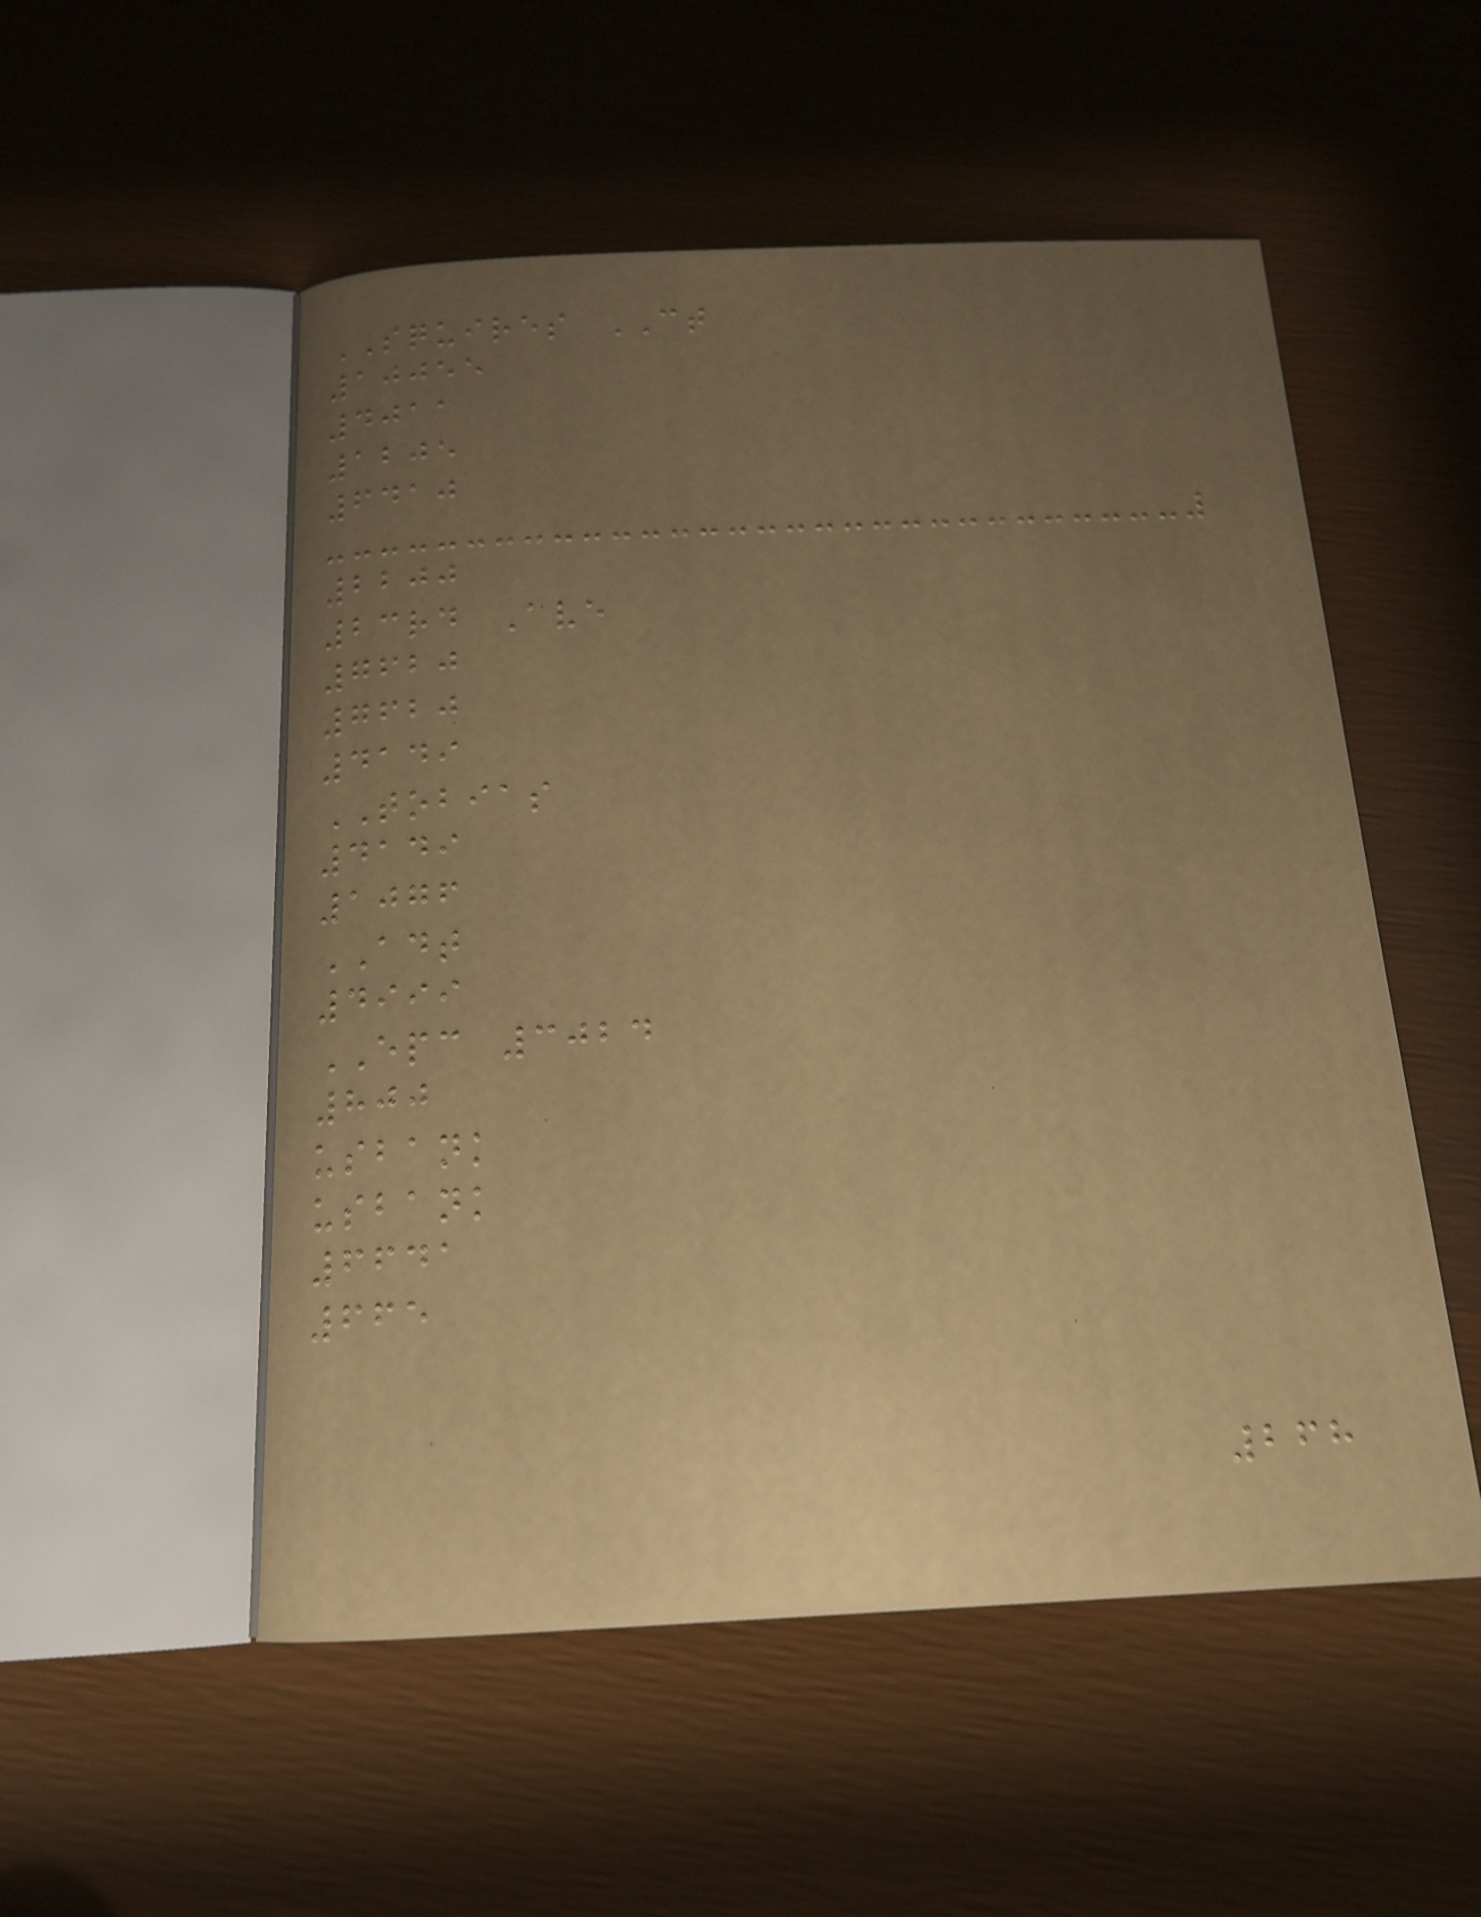SQUIRES CT
10055
4011
1205
6410
2200
23rd Ave
7620
7620
4149
TOBIAS
4149
1076
ADT
4999
EPC 3024
800
usbank
usbank
6641
665
268
